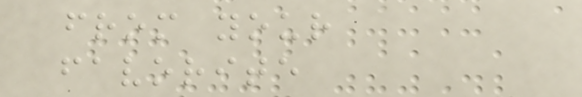from your
favorite
